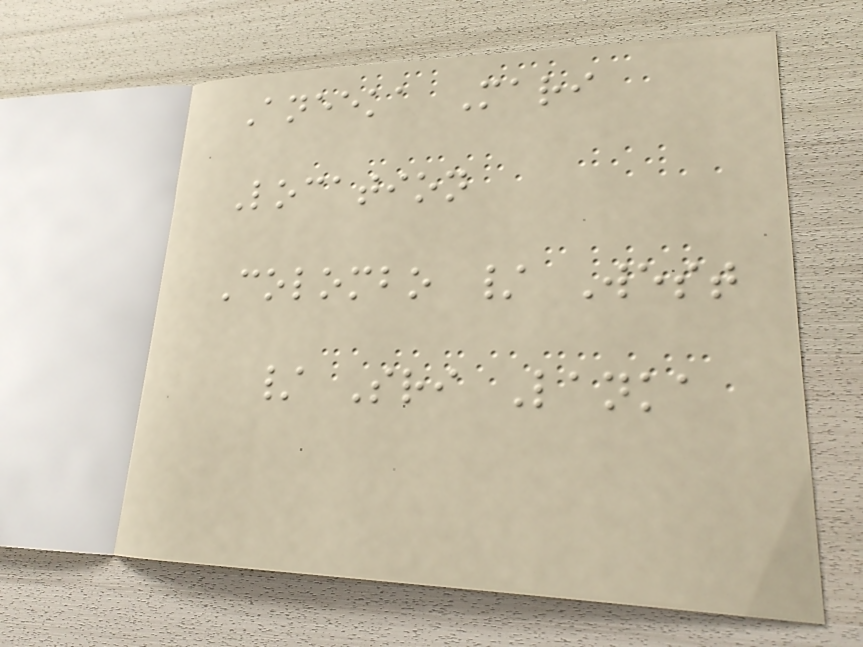Aneeka Mari
Location
Colombo / West
/ Sri Lanka
